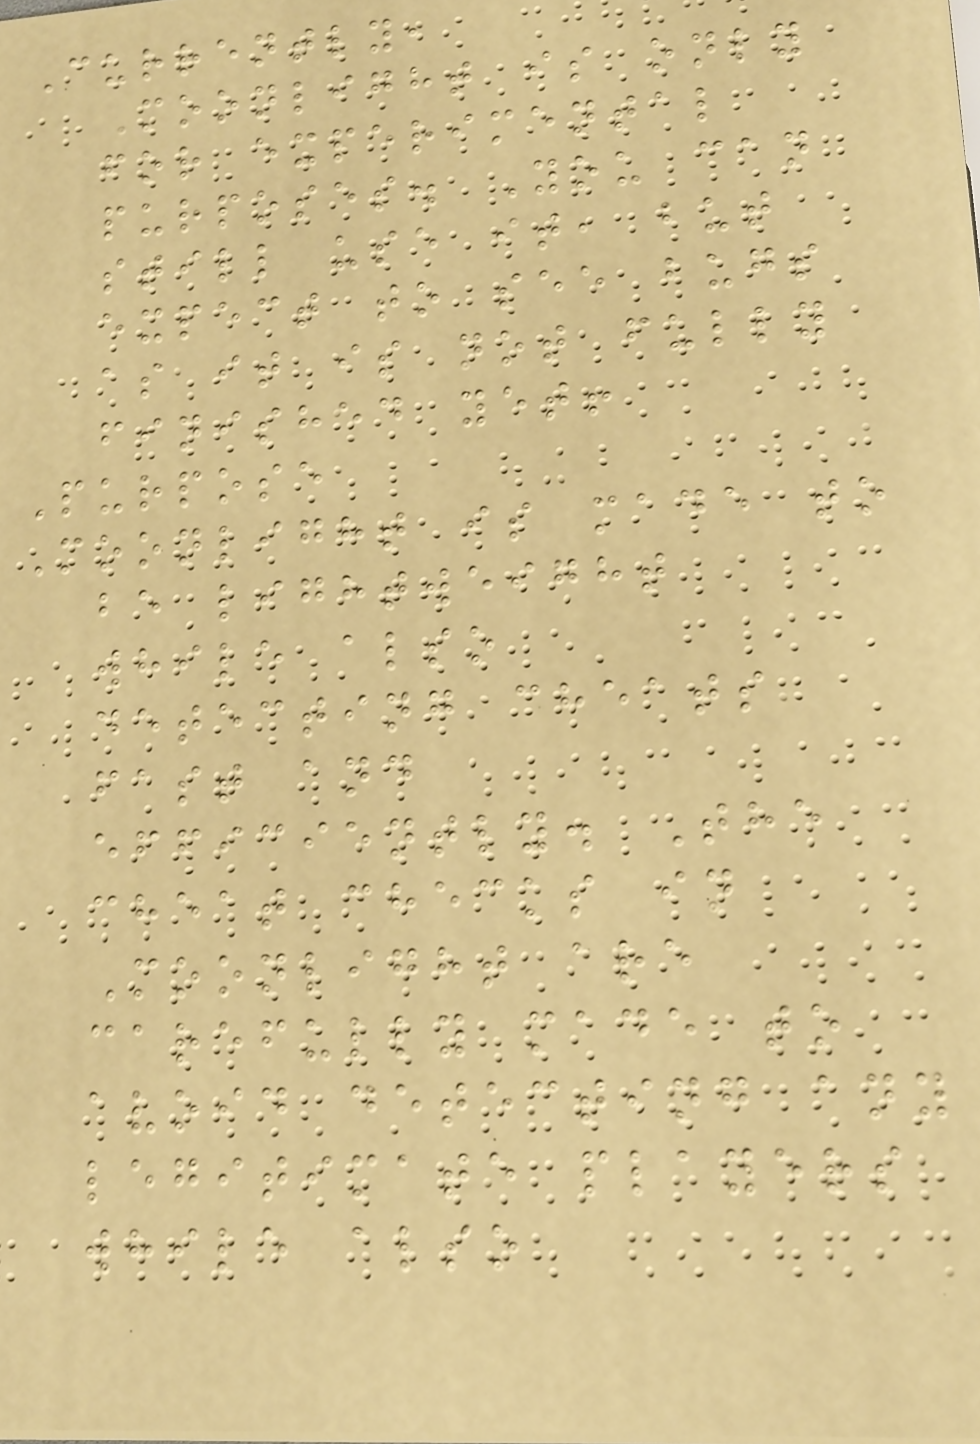Currently,
Moonlight is only
for experimental
purposes. You can
still use it, but
expect to see bugs
as it is not fully
finished yet!
Purpose
Moonlight is made to
be lightweight
while also
detecting cheats
fast and
efficiently. The
cheat checks in
Moonlight are
carefully made to
avoid detecting any
legitimate players
while also
